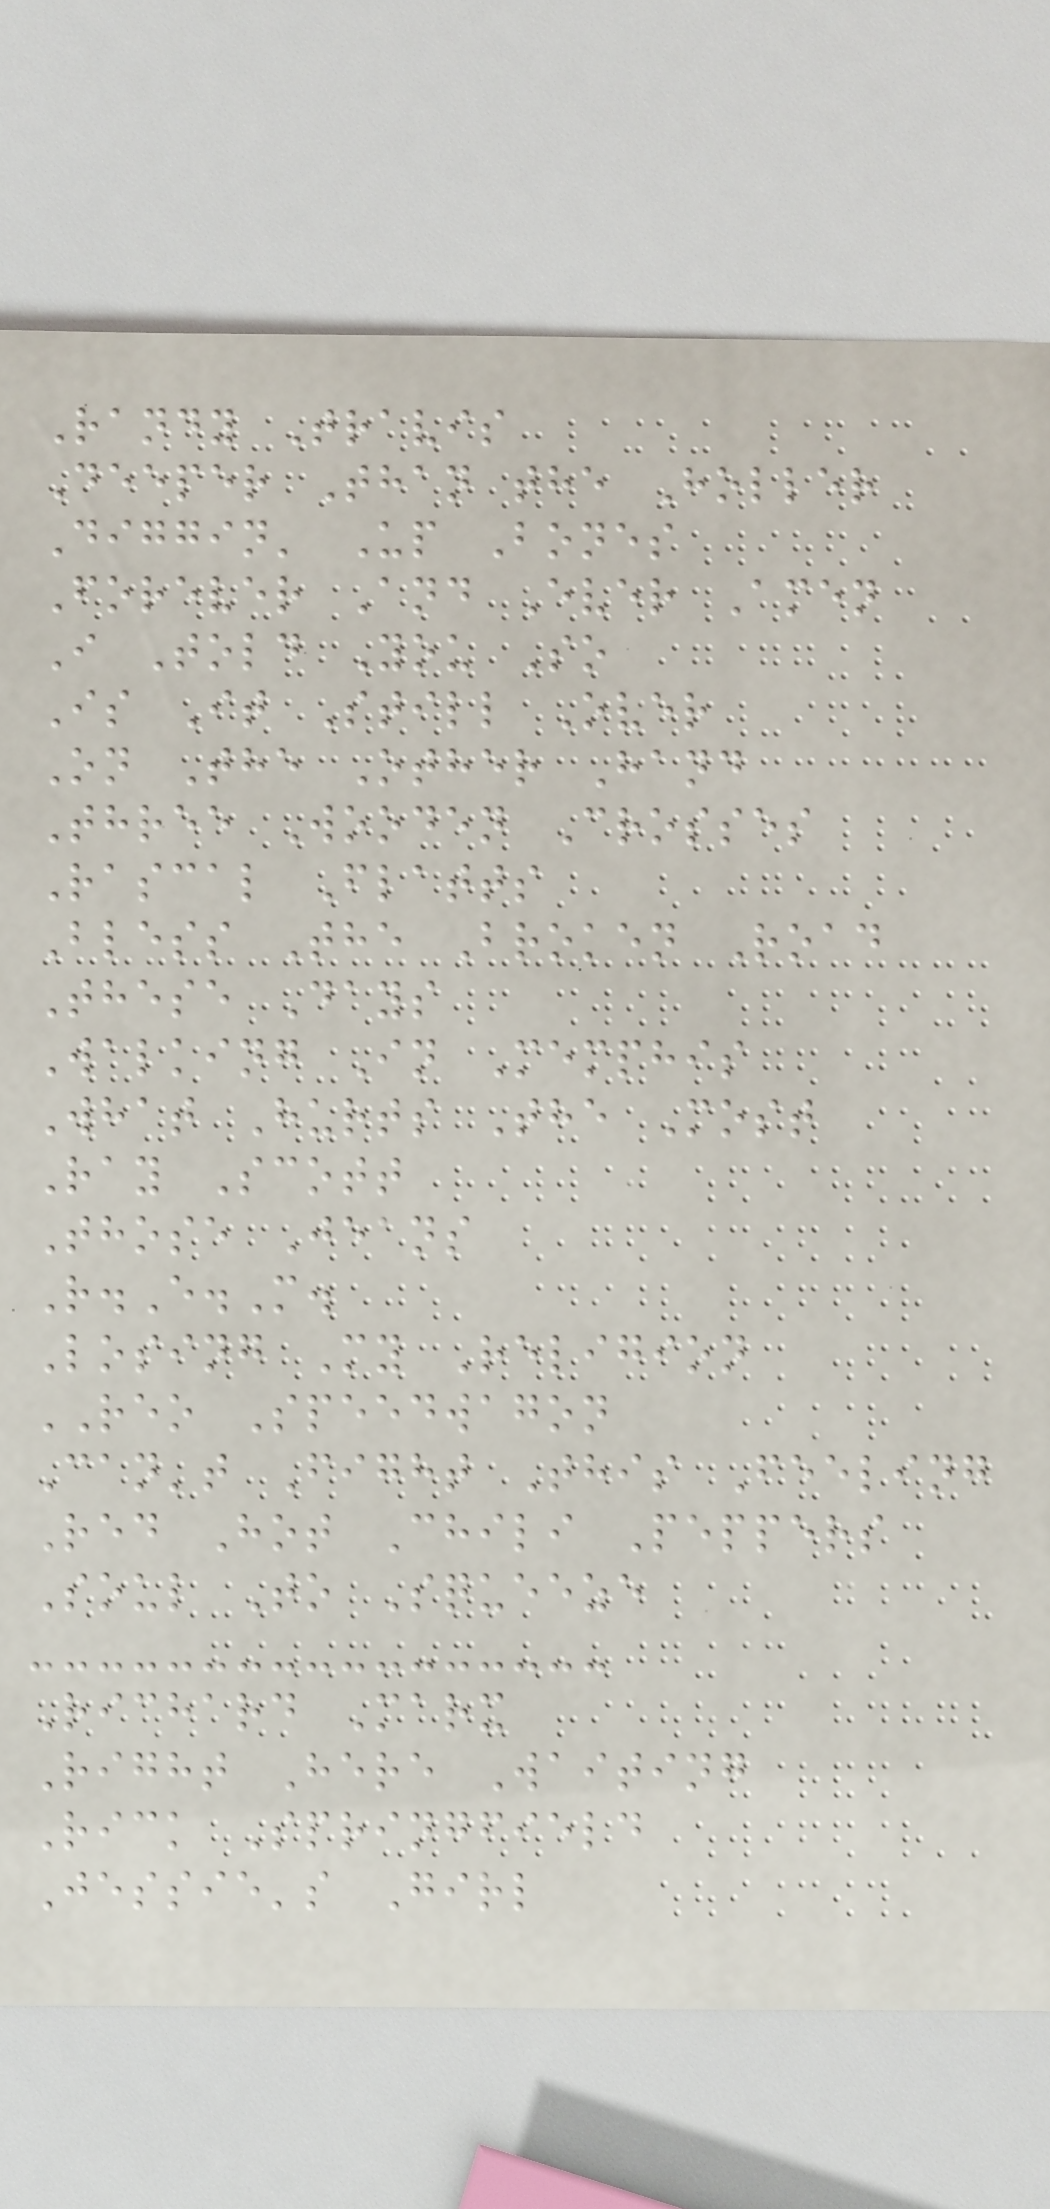Randy Travis
Deeper Than the Holler
Diggin' Up Bones
Forever And Ever Amen
I Told You So
Is It Still Over
On The Other Hand
Three Wooden Crosses
Rascal Flatts
Bless The Broken Road
These Days
Walking In Memphis
What Hurts The Most
Ray Scott
Those Jeans
R.E.M.
Losing My Religion
REO Speedwagon
Can't Fight This Feeling
Red Hot Chili Peppers
Soul To Squeeze
Richard Marx
Right Here Waiting
Rick Springfield
Jessie's Girl
